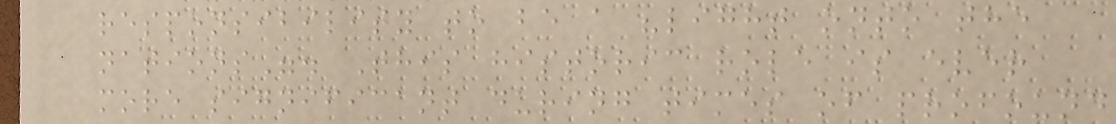responsibility to be a "light onto the
nations". This historic role is ever
more significant during times of profound
